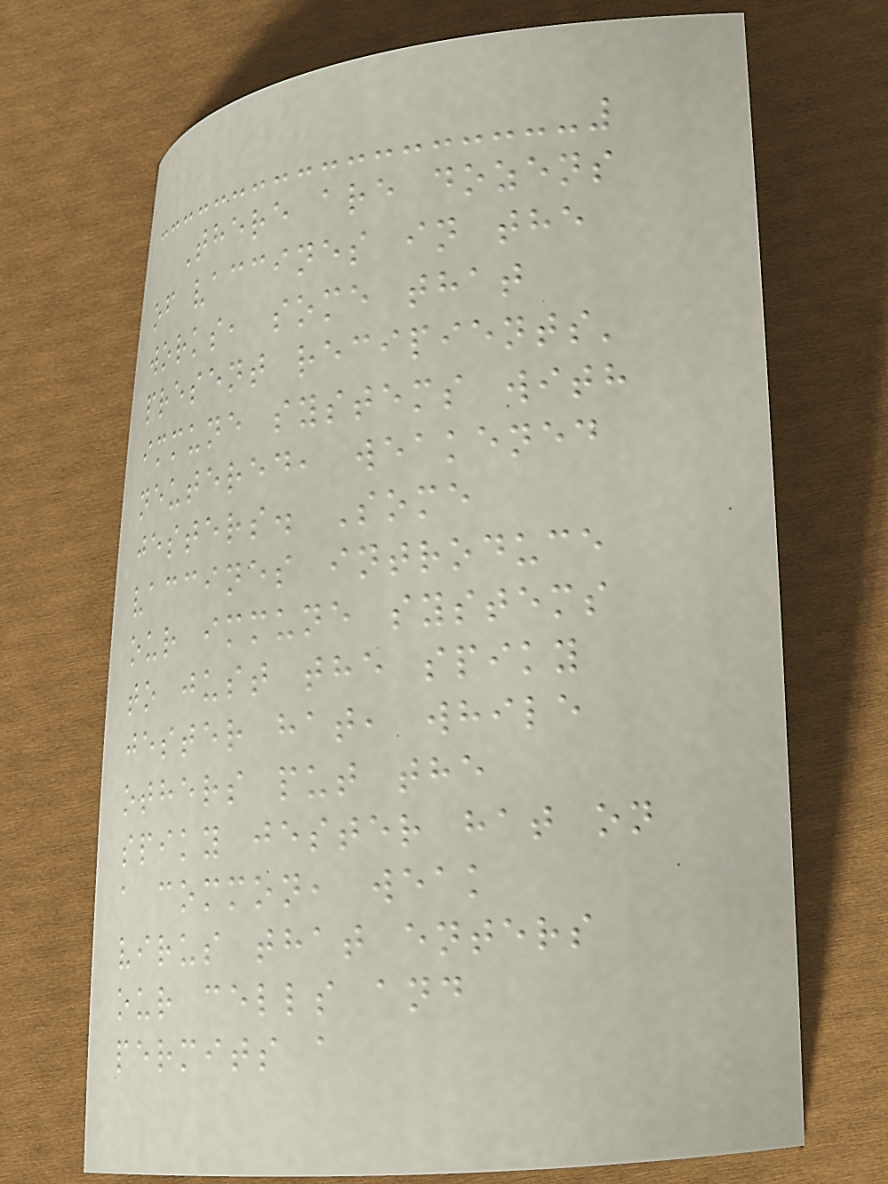There are dozens
of vaccines in the
works, some that
present recipients'
immune systems with
neutered, weakened
jesters. Some
vaccines introduce
our immune systems
to just the spiky
jester hat, while
others put the
spiky jester hat on
a common, weak
virus that enters
our cells and
permits a
